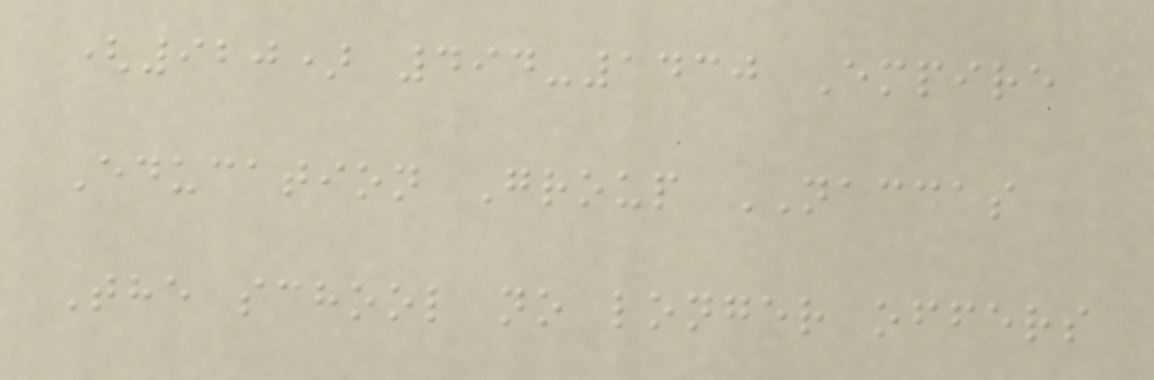(920) 494-1430 Empire
Education Group NACCAS
The school no longer offers
